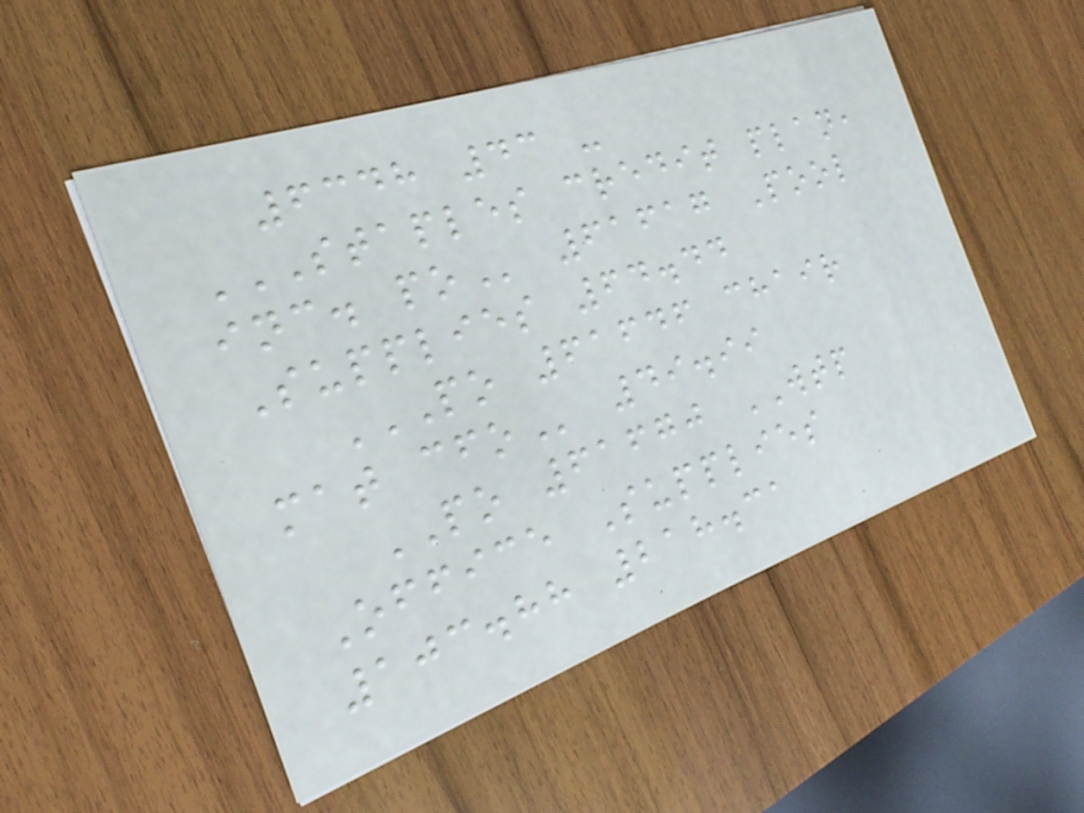6348 43 -
STAPLES CREDIT PLAN,
INC. PO 61617 Pool
Supplies 64.44
PO 61646 CHAIR
MAT CFO 49.99
PO 61670 WTP
Office Supplies
103.88 218.31
